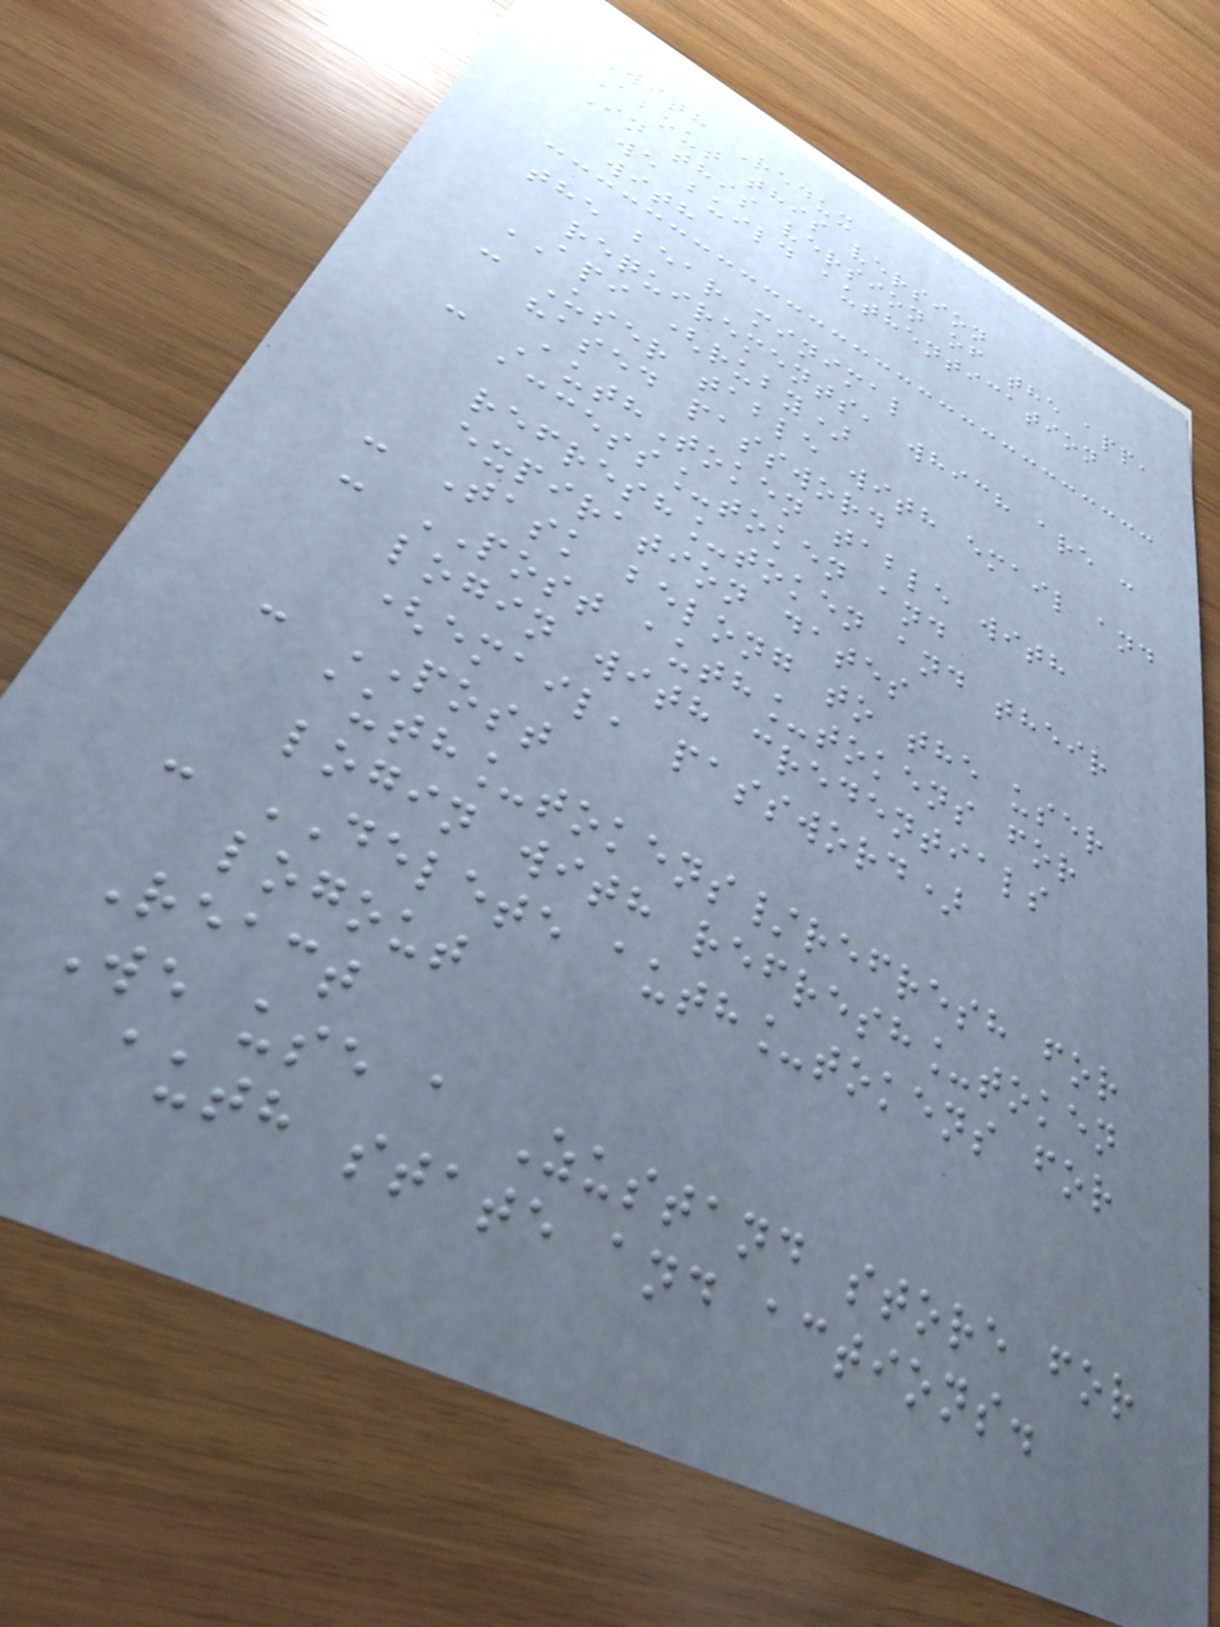With Redux
About this version
In this version of the app,
we build authentication
with
the bear minimal
requirements, which are :
API (ruby)
- User table with email and
hased password
- AuthToken table with
access_token and
refresh_token and their
expiration dates
- Task belong to the user
- POST auth_tokens for
login with credentials
(email, password)
- POST
auth_tokens/refresh for
login with refresh_token
- DELETE auth_tokens for
logout
React
We use a Zustand store for
auth state and actions.
